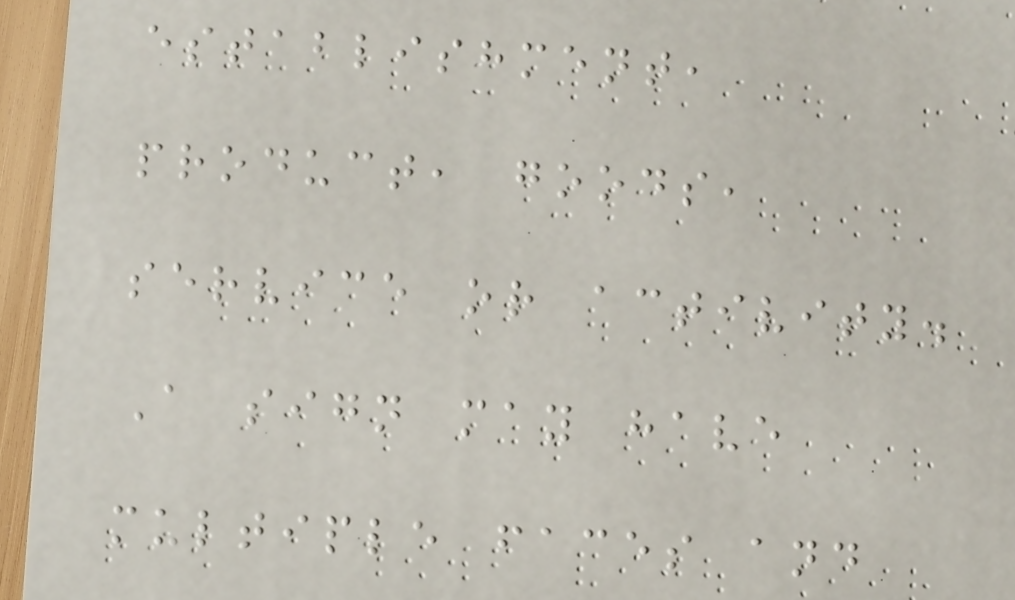establishment,
product, goods,
service or activity.
A sign may have
multiple faces and
